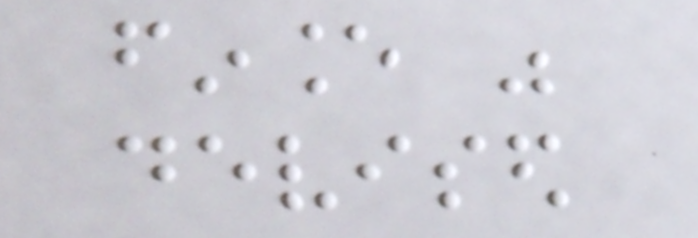finance was
devised
